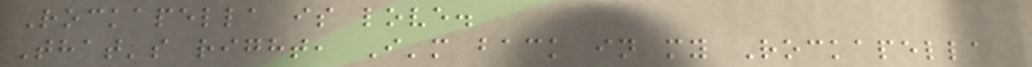Rockapella is love.
That's right, I'm back in my Rockapella
